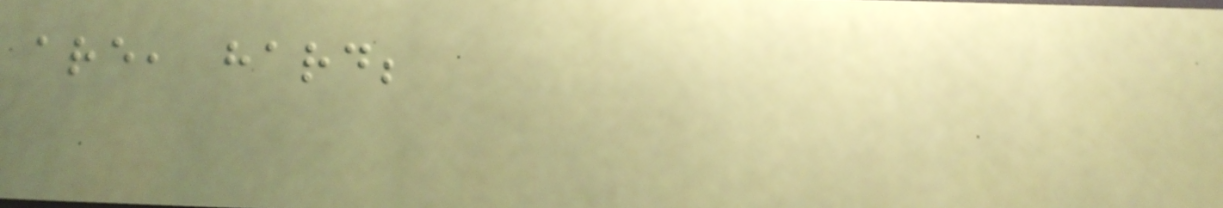are, hard;
